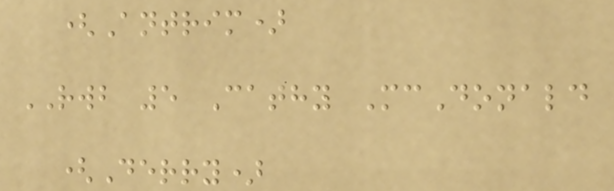(Antrim)
RWB 5 Cathy McDonald
(Derry)
